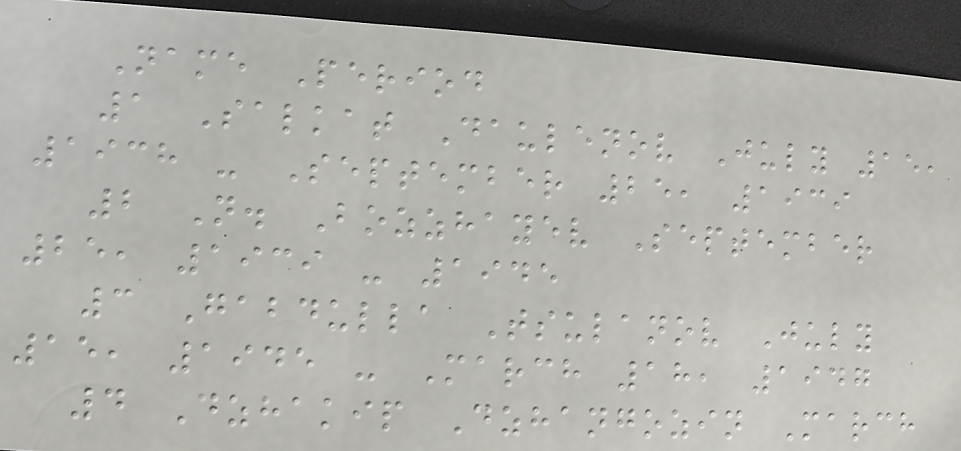Name Period
1 Salkat Daulenov July 15,
1938 - September 25, 1939
2 N. Bozzhayev September
25, 1939 - 1945
3 Gabdulla Tsulanov July
15, 1945 - March 18, 1947
4 Dzhakip Dzhangozin March
